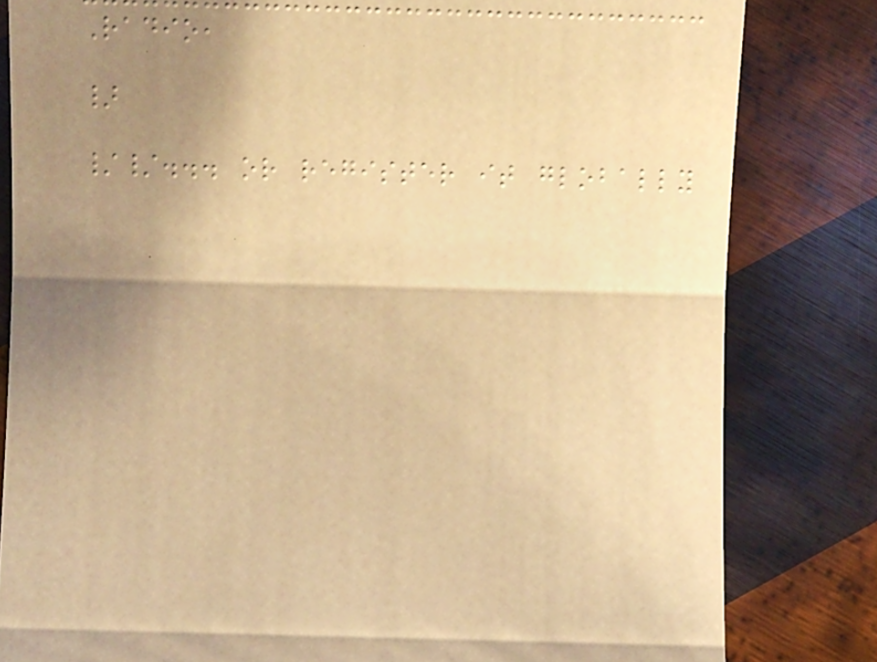Radio,
}
//... or register it globally
